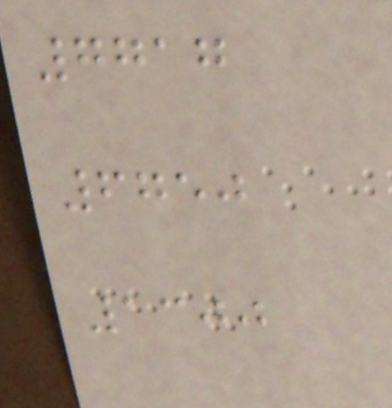7717
6750
1300
